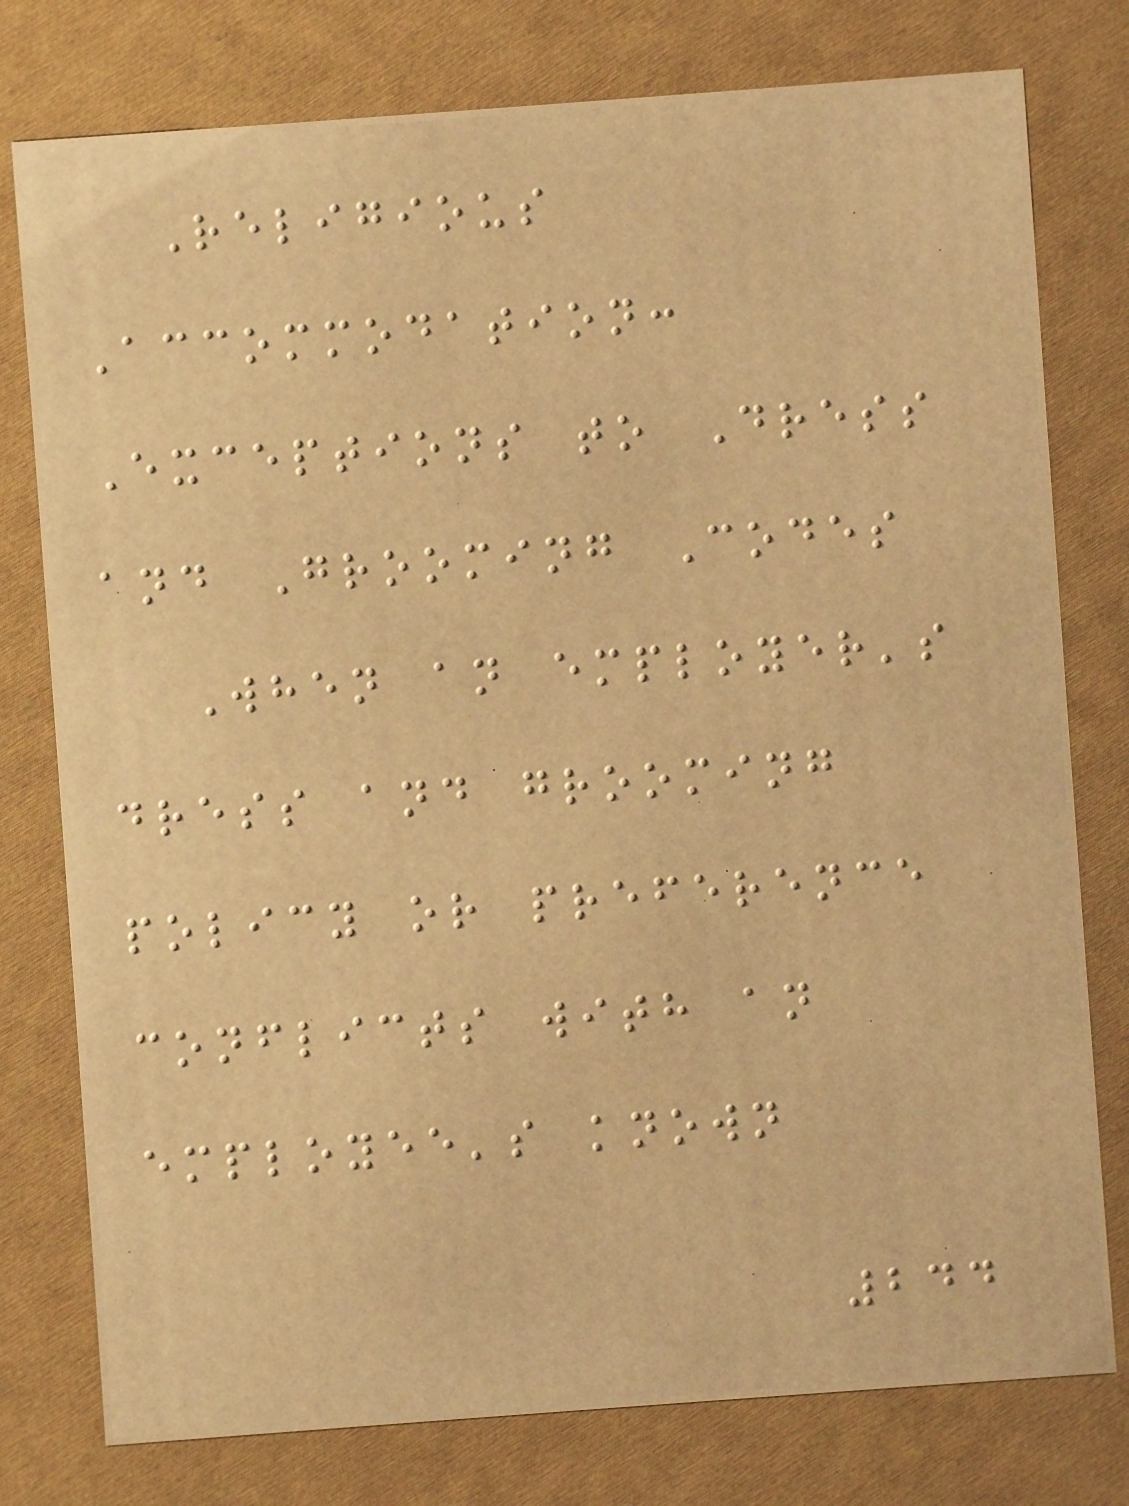Religious
Accommodation:
Exceptions to Dress
and Grooming Codes
When an employer's
dress and grooming
policy or preference
conflicts with an
employee's known
244
